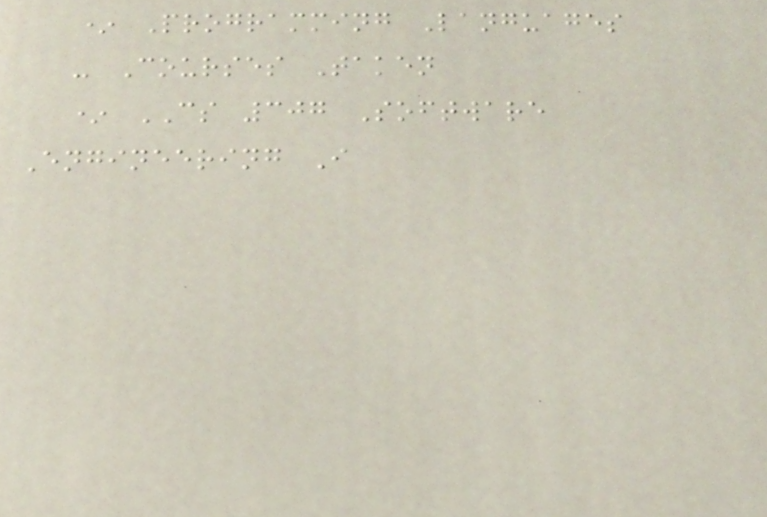* Programming Languages
- Courses Taken
* CS 307 Software
Engineering I
